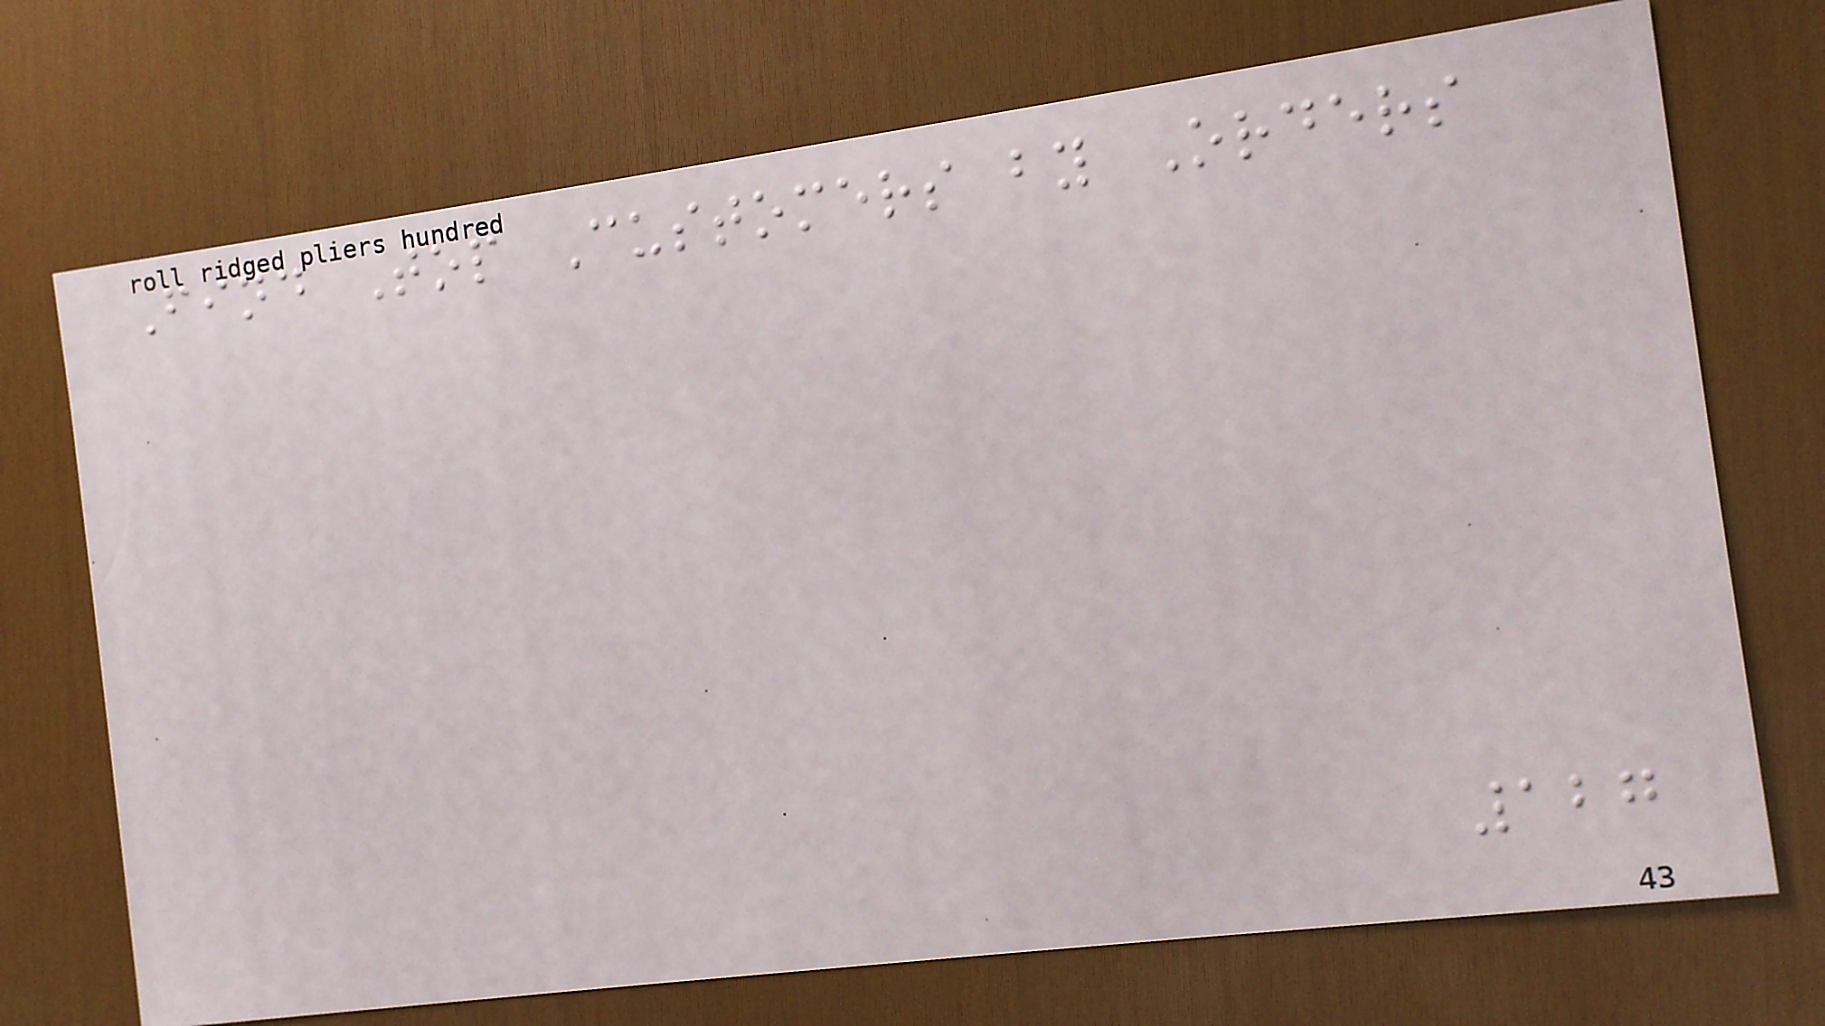Find Top Customers by Orders
127
